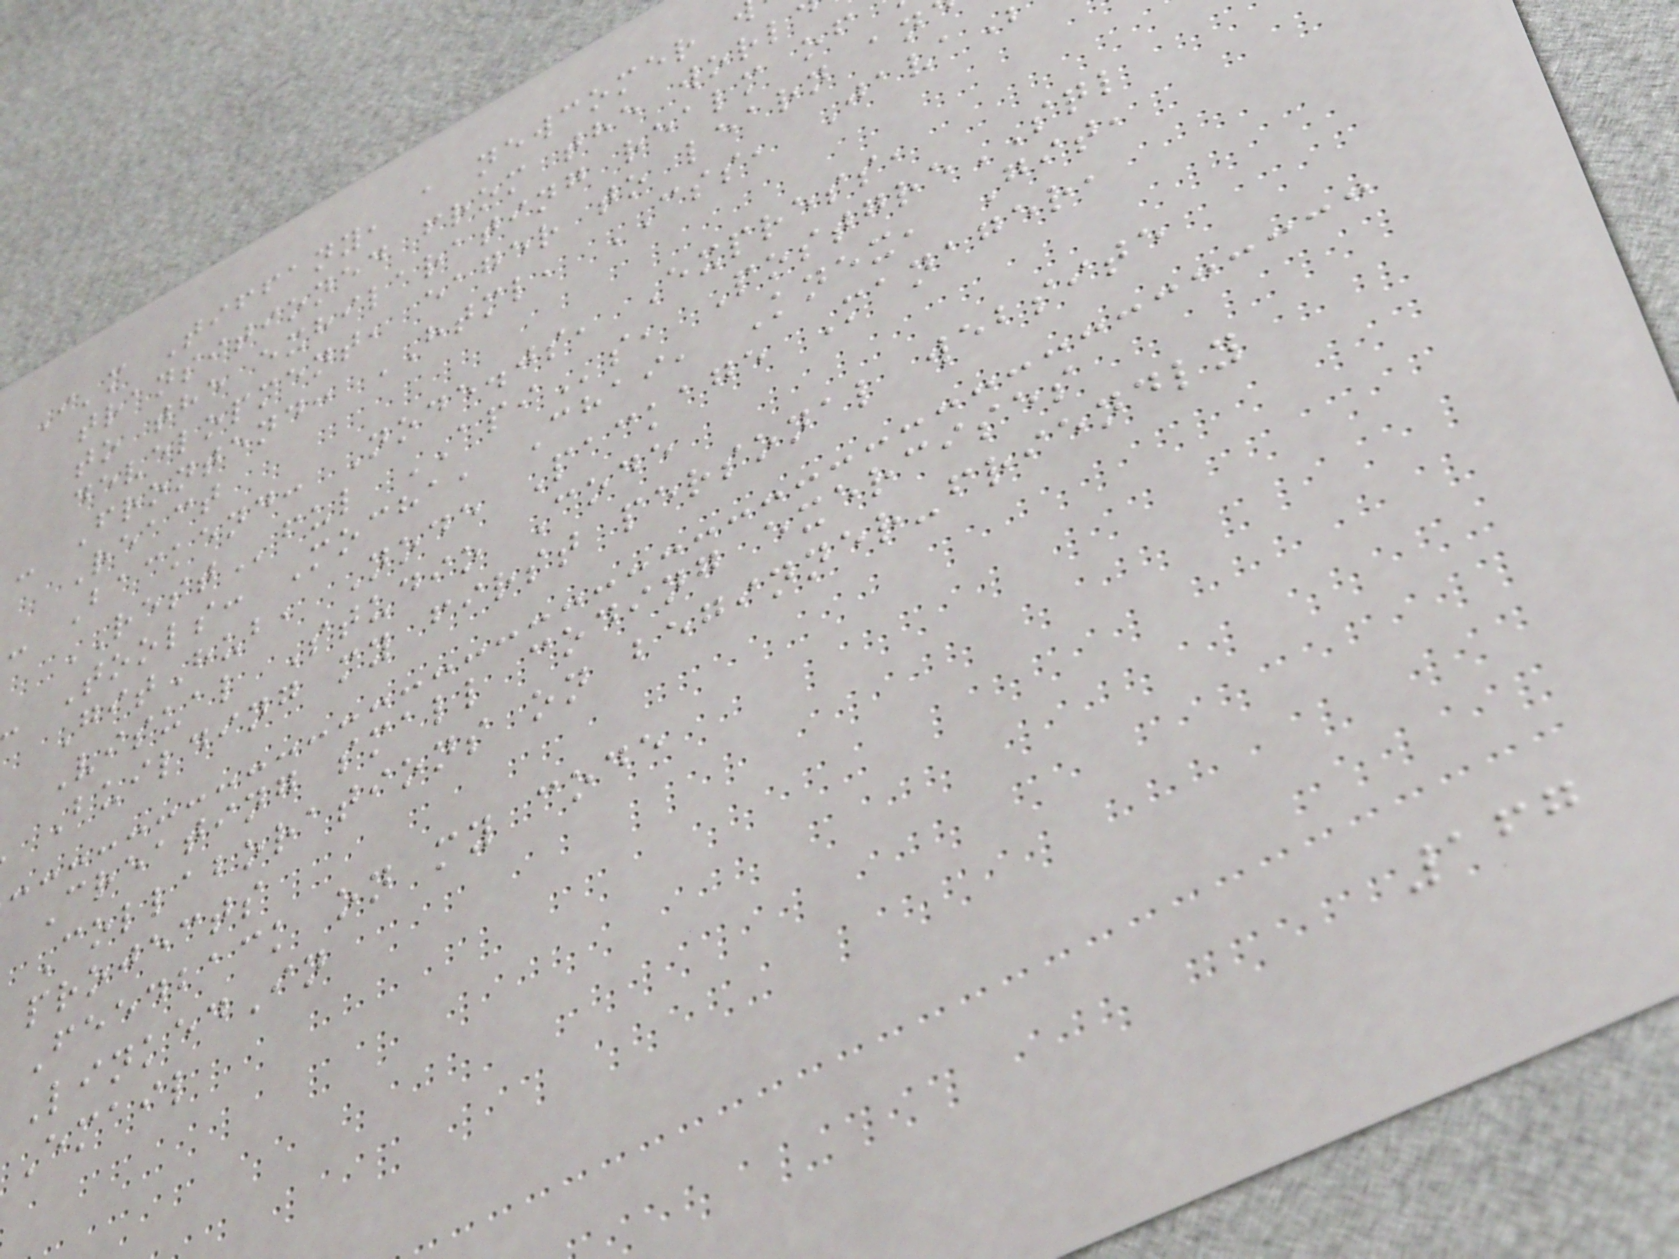I'm Tiffany, a newcomer
transitioned from the worl
to the exhilarating realm of
development, eager to learn an
- Frontend: HTML, CSS, Java
React
- Backend: Node.js, Express,
RESTful APIs, PostgreSQL
Tools: Mocha, Chai, Knex, Git,
GitHub, Node Package Manager,
Visual Studio Code
Building my first personal website
Creating small coding exercises
Collaborations on beginner-friendly
projects
Feedback on my code
LinkedIn
Email
167
